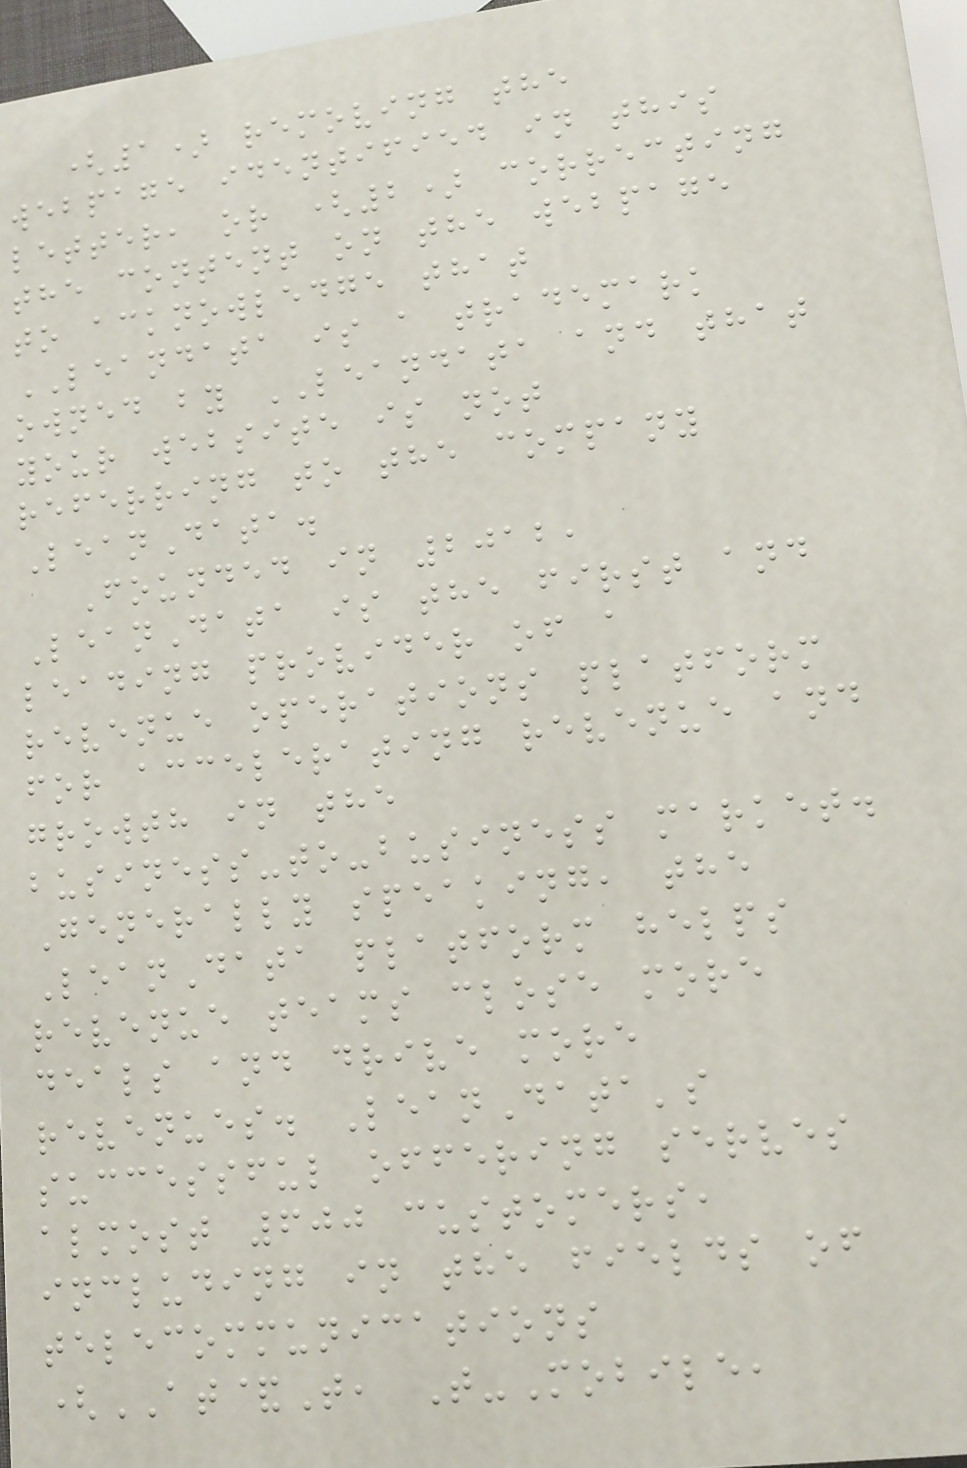(1) removing the
webpage identified in this
letter, or (2) correcting
the content on the webpage
to acknowledge that
LEANDATA is a trademark
owned by LEANDATA and that
your website is not
referring to the company
LeanData.
Founded in 2012,
LeanData is the first and
leading provider of a
revenue operations platform
for accelerating revenue and
growth in the
business-to-business market.
Generally speaking, the
LeanData platform helps
revenue teams close more
deals and drive more
revenues. LeanData's
successful offering serves
almost 600 customers,
including in the fields of
telecommunications
(AT&T, T-Mobile,
